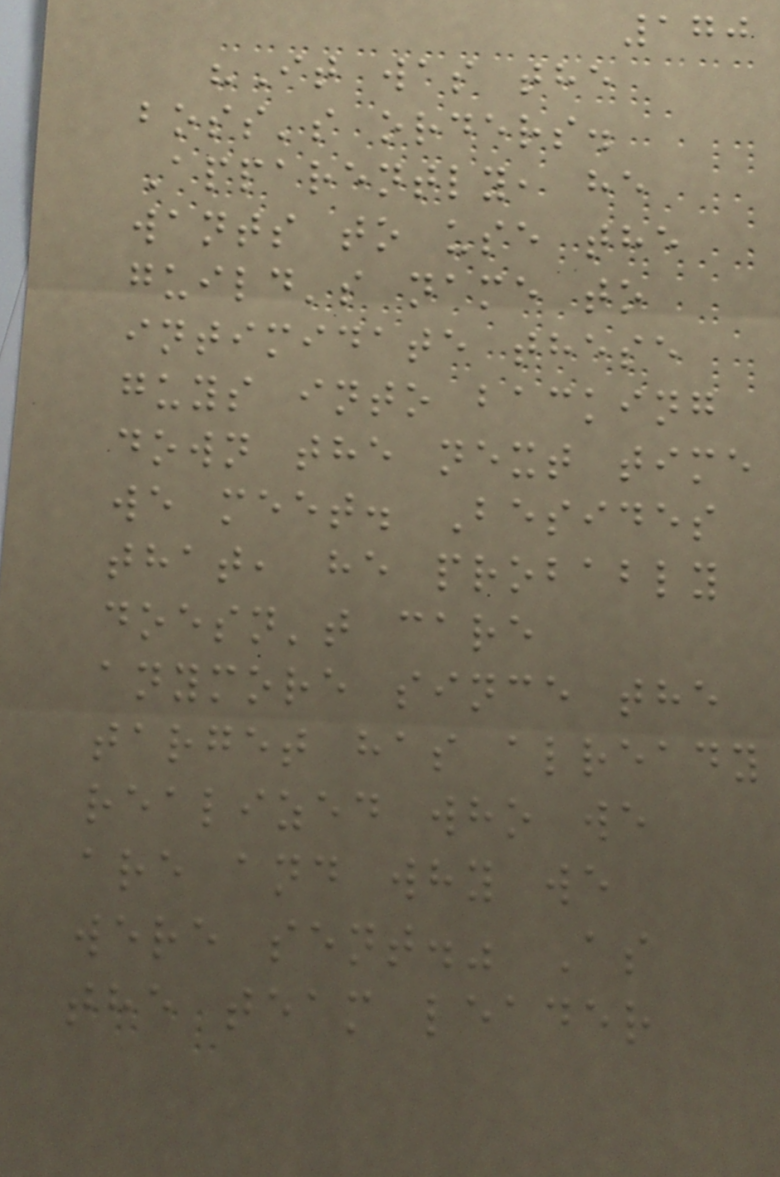170
"It was the
boss's orders.
Apparently, he
wants to use the
guild's name to
intimidate these
guys into backing
down the next time
we meet. Besides
that, he probably
doesn't care
anymore since the
target has already
realized who we
are and why we
were sent." As
the team leader
